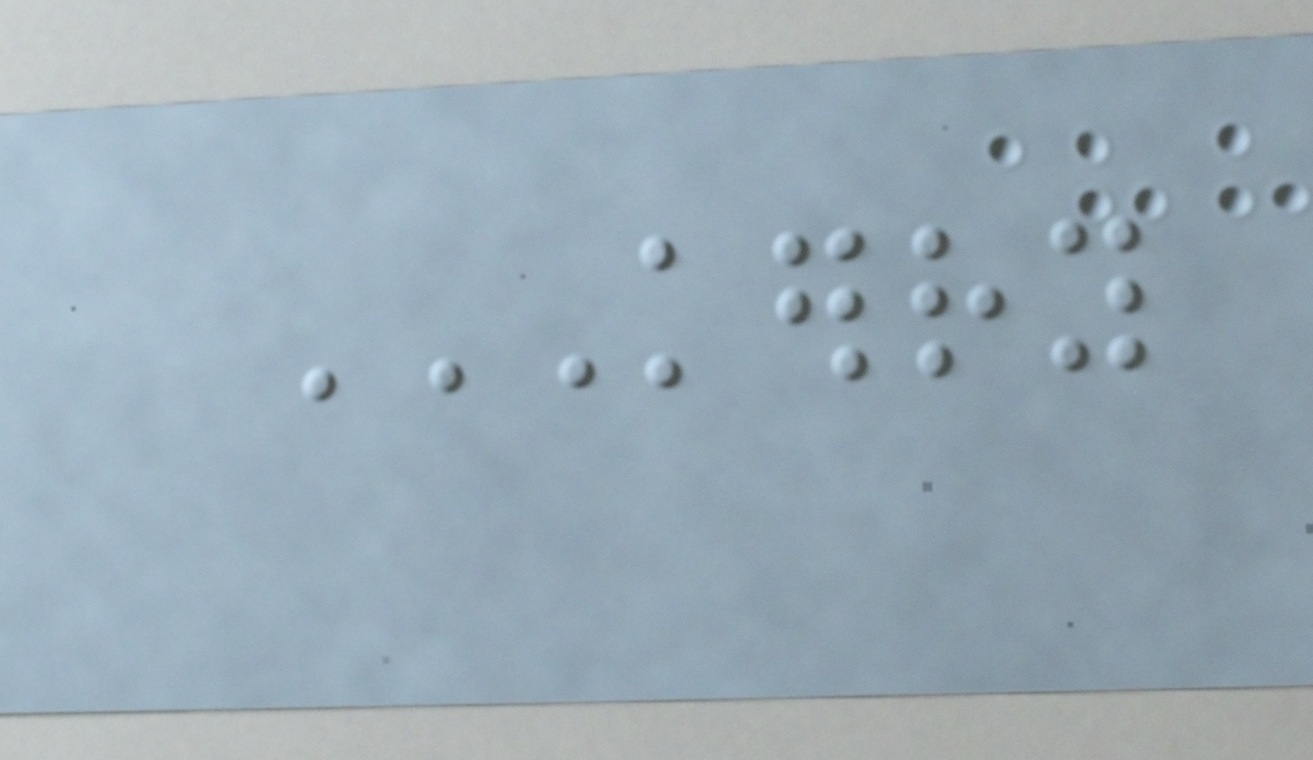KERRY
